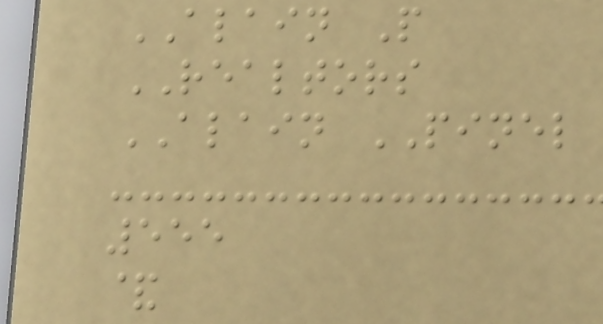ALAIN P
REALTORS
ALAIN PINEL
555
&
